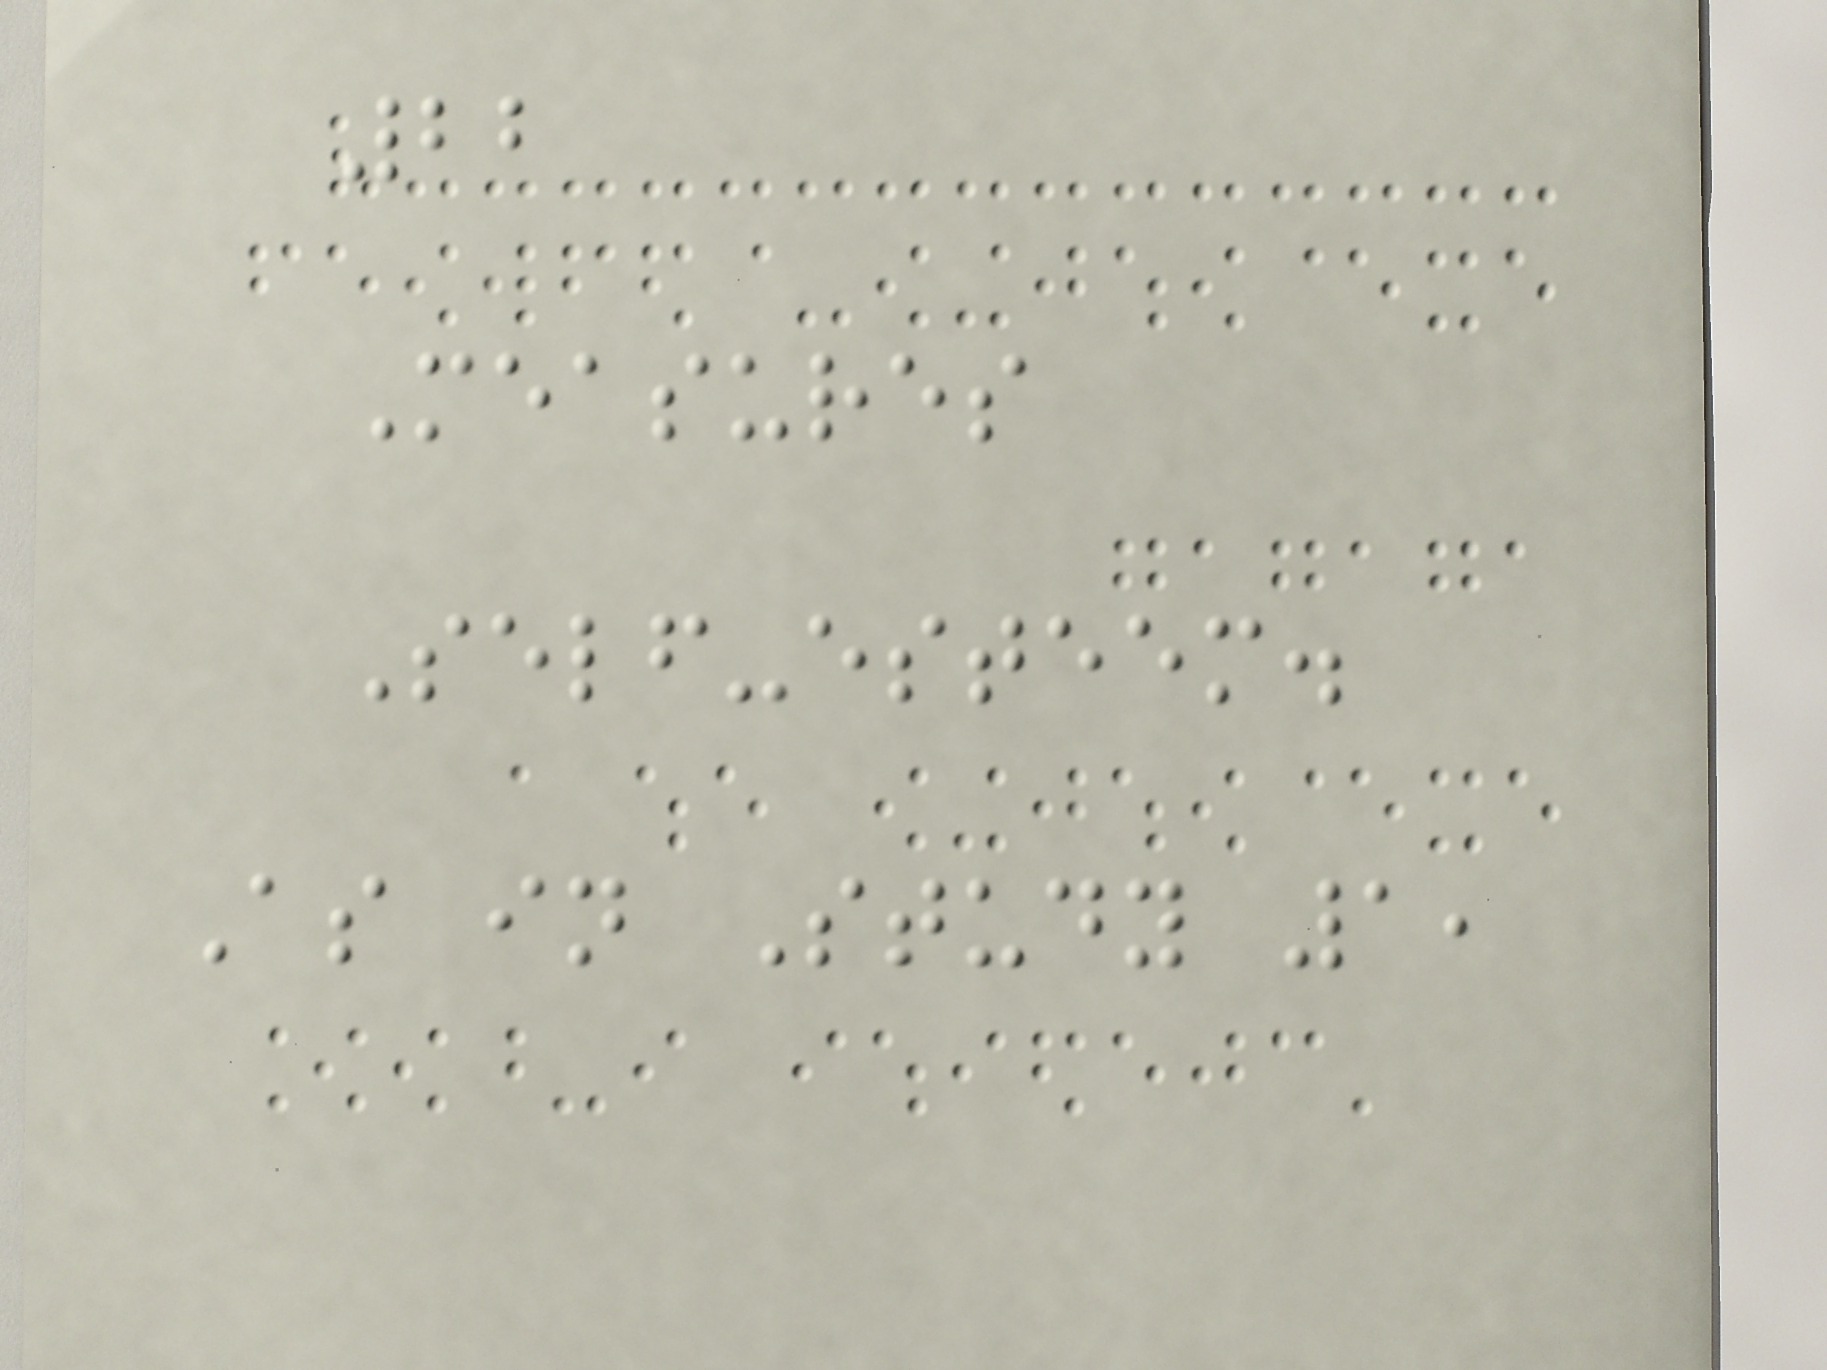22
Measures
Self-esteem.
As in Study 1,
